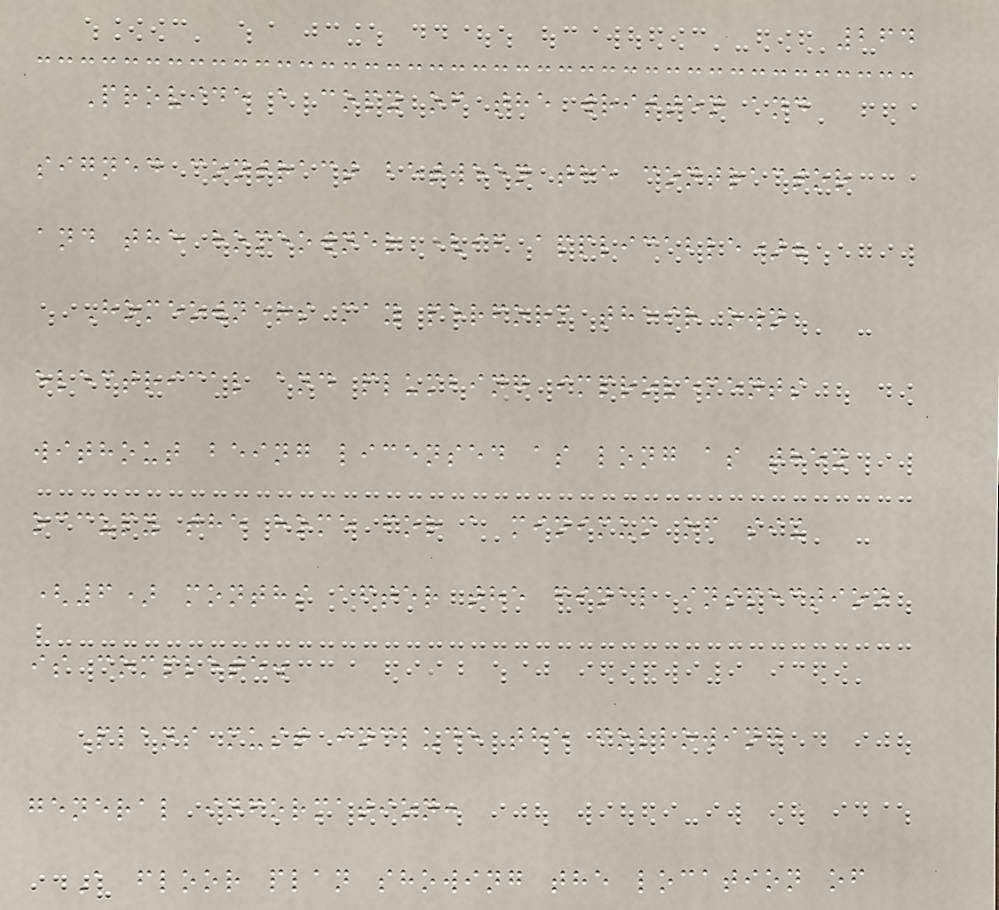264
Provide a copy of the written and
signed contract between the contractor
and the homeowner (if applicable).
Homeowners may perform their own
electrical and plumbing improvements
without being licensed as long as they
occupy the home for a minimum of six
(6) months after the final inspection
is complete.
Plans must include the following
general information:
A floor plan showing the location of
